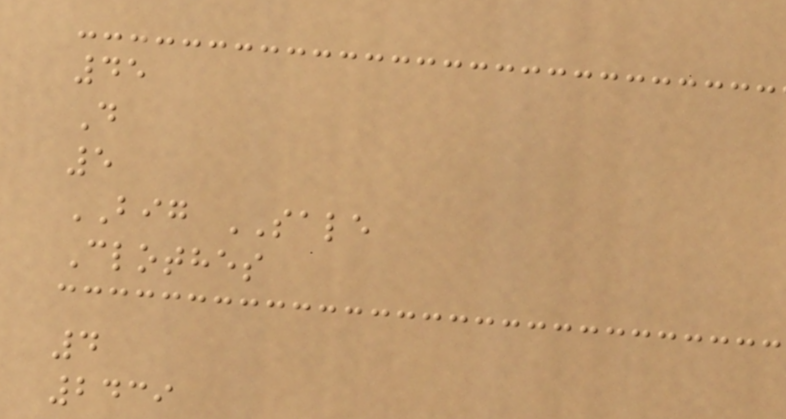45
D
5
BIG SALE
Clothes
4
2439
